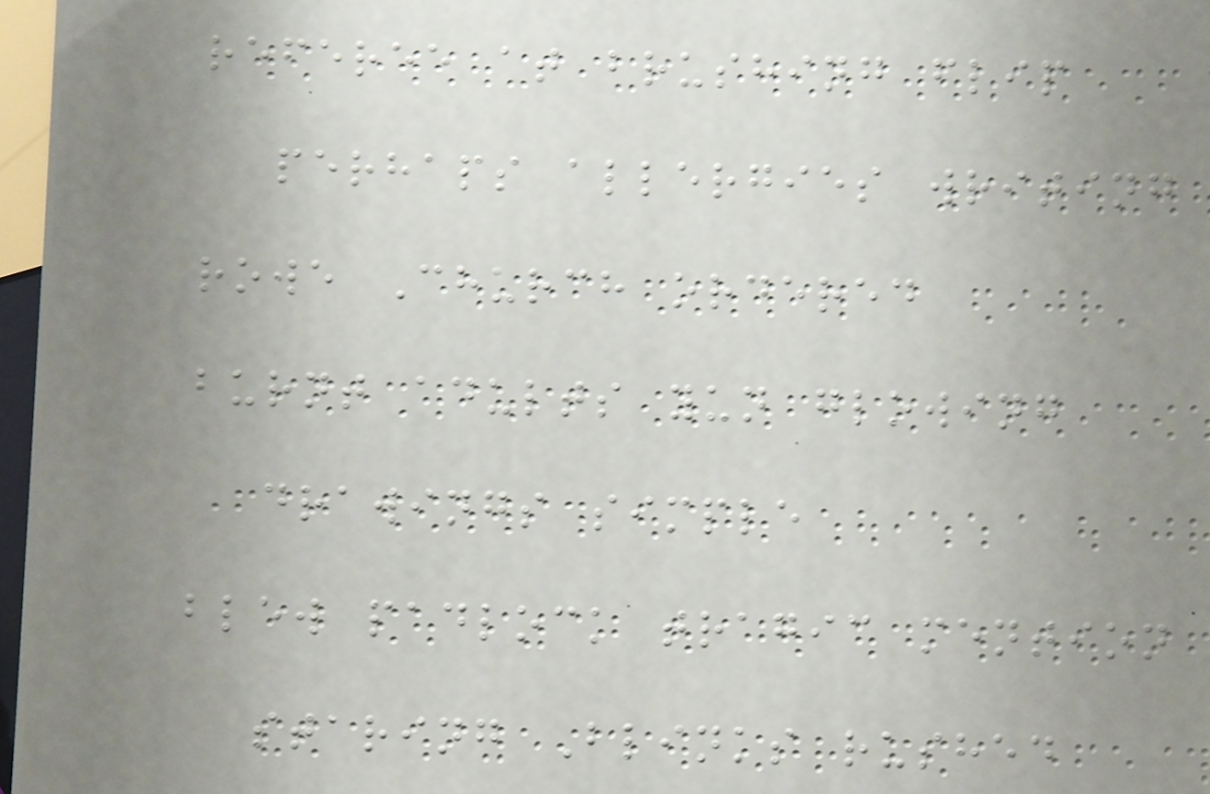referee at brushing flip
perhaps allergies writing
rowe Church ordered
burnt adults yun glowing
drawings simple
blew padlock tragic mention
staring Blinks rushed
